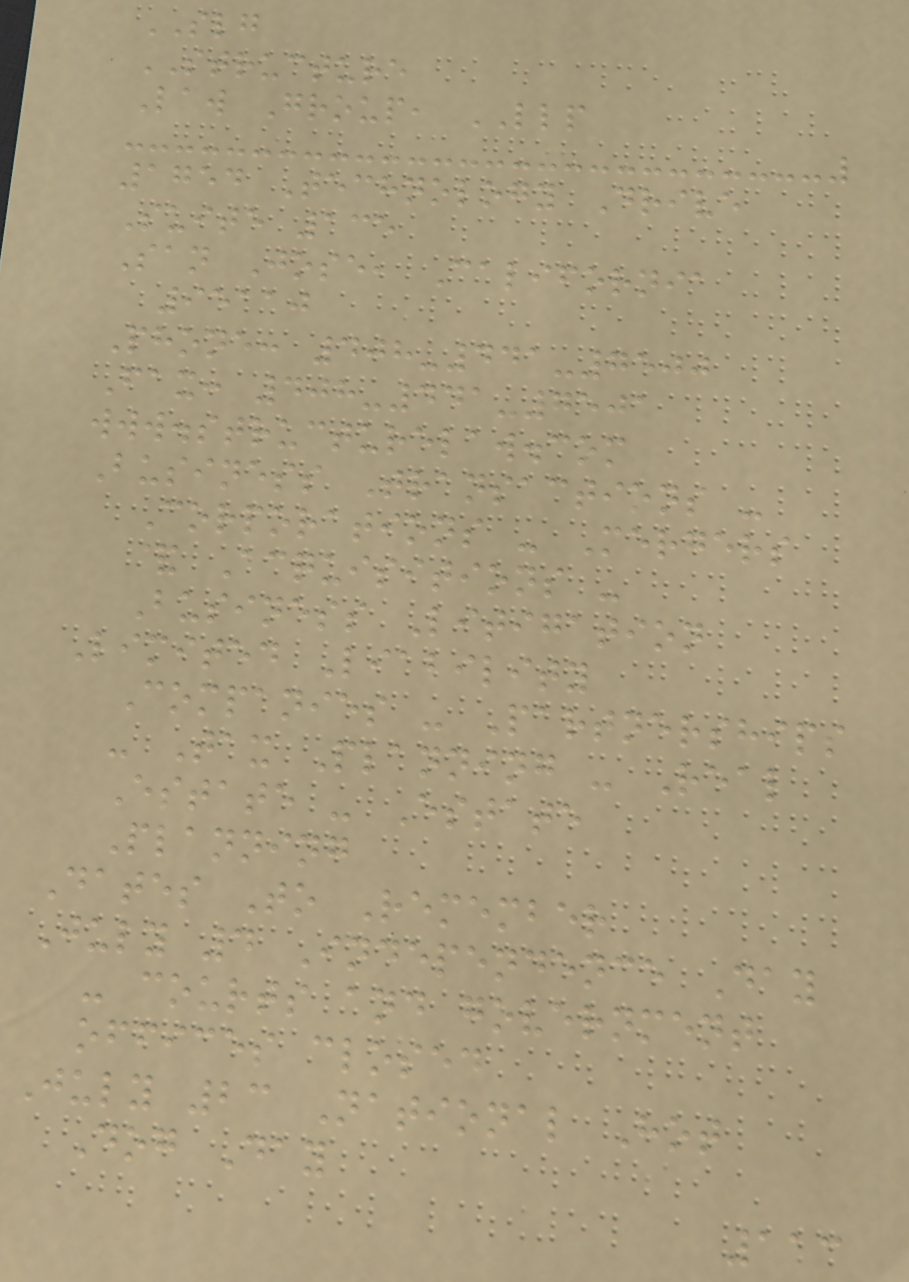SLG
STRUCTURE
Law Group, LLP
1754 Technology Drive
Suite 135
San Jose, California
95110
Phone: 408-441-7500
Fax: 408-441-7501
www.structurelaw.com
Business Transactions -
Corporations - Mergers
& Acquisitions -
Business Litigation
Limited Liability
Companies - Partnerships
- Tax Planning - Real
Estate - Estate
Planning
Dates To Remember
July 4 Independence Day
- courts and government
offices closed
July 23 National Hot
Dog Day
113
